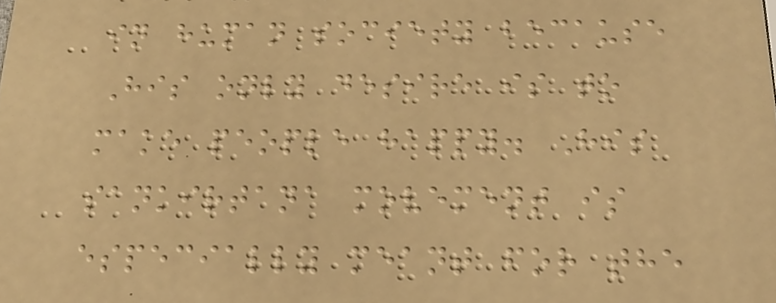in human society because
His only desire is to
make people happy. His
sankirtana movement is
especially meant for the
